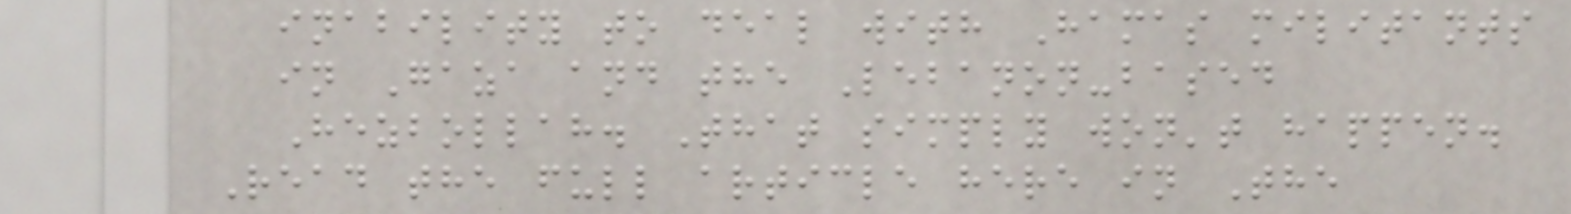inability to deal with Hamas militants
in Gaza and the Lebanon-based
Hezbollah. That simply won't happen.
Read the full article here in The
